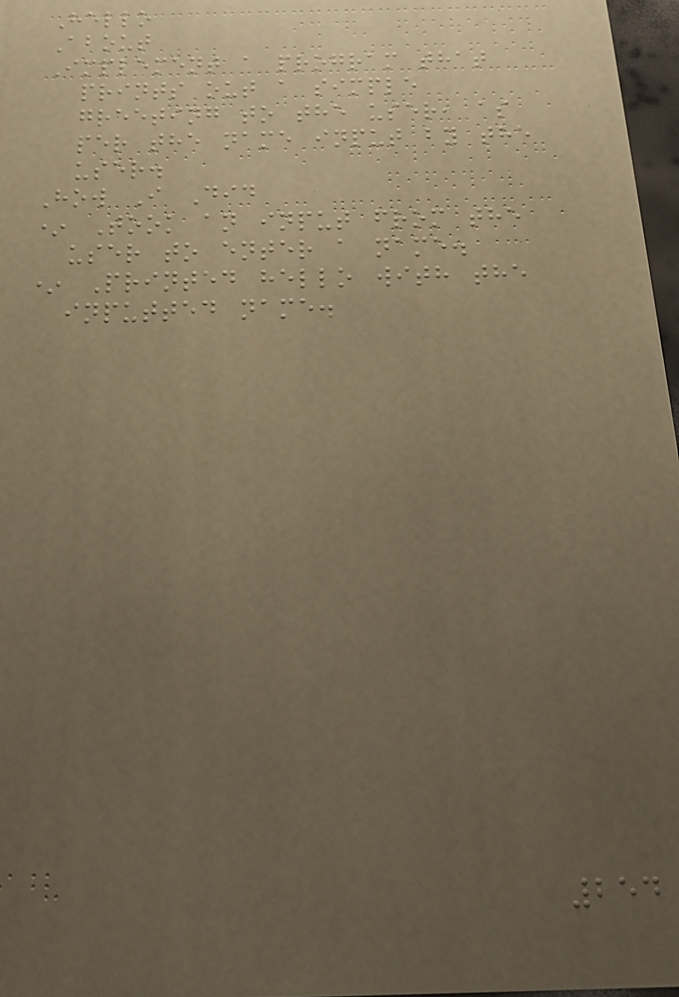Hello
About
Implement a program that
prints out a simple
greeting to the user, as
per the name input by the
user.
How I Did
* Took an input from the
user to enter a name.
* Printed hello with the
inputted name.
254
